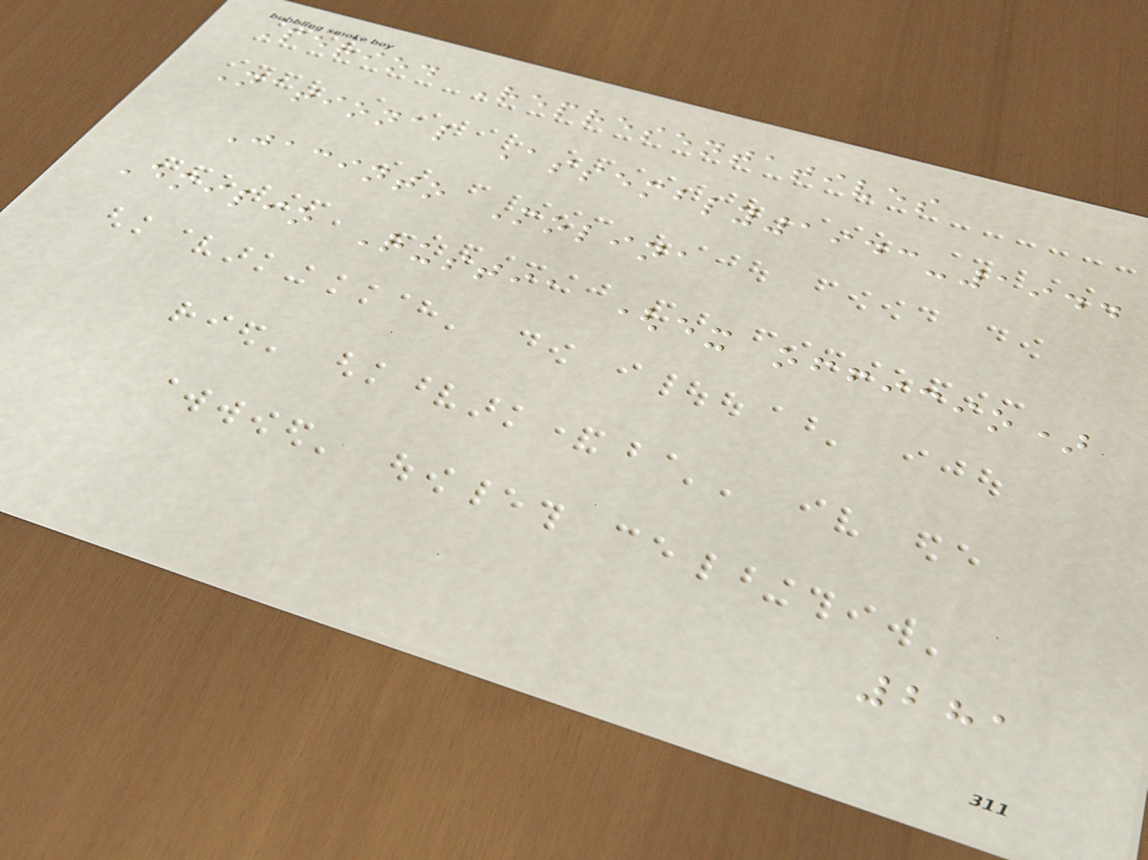Period Representatives
National Assembly1943-1944
Jacinto Molina
Emilio Rustia (ex officio)
281
